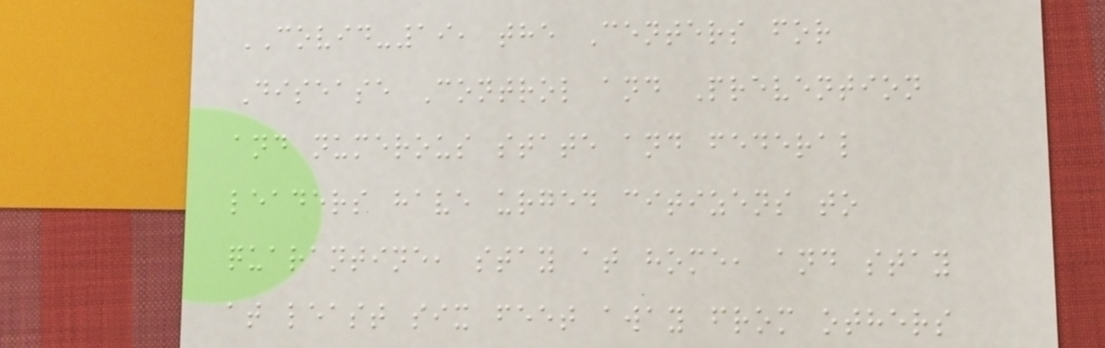COVID-19, the Centers for
Disease Control and Prevention
and numerous state and federal
leaders have urged citizens to
quarantine, stay at home, and stay
at least six feet away from others
